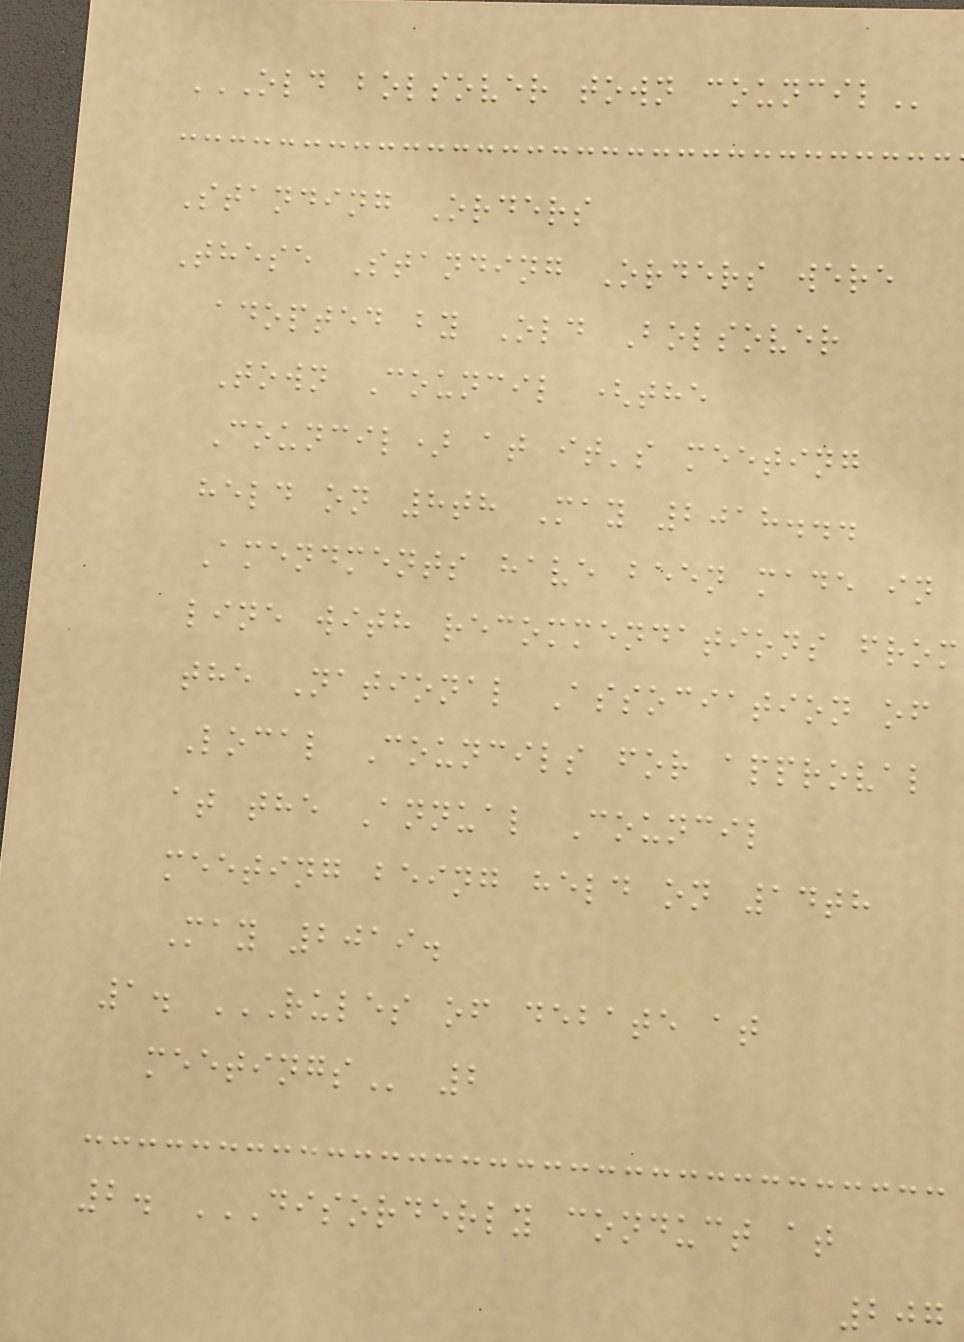OLD BOLSOVER TOWN COUNCIL
Standing Orders
These Standing Orders were
adopted by Old Bolsover
Town Council (the
Council) at it's meeting
held on 8th May 2018...
Amendments have been made in
line with recommendations from
the National Association of
Local Councils for approval
at the Annual Council
meeting being held on 14th
May 2019.
1. RULES OF DEBATE AT
MEETINGS 2
2. DISORDERLY CONDUCT AT
207
